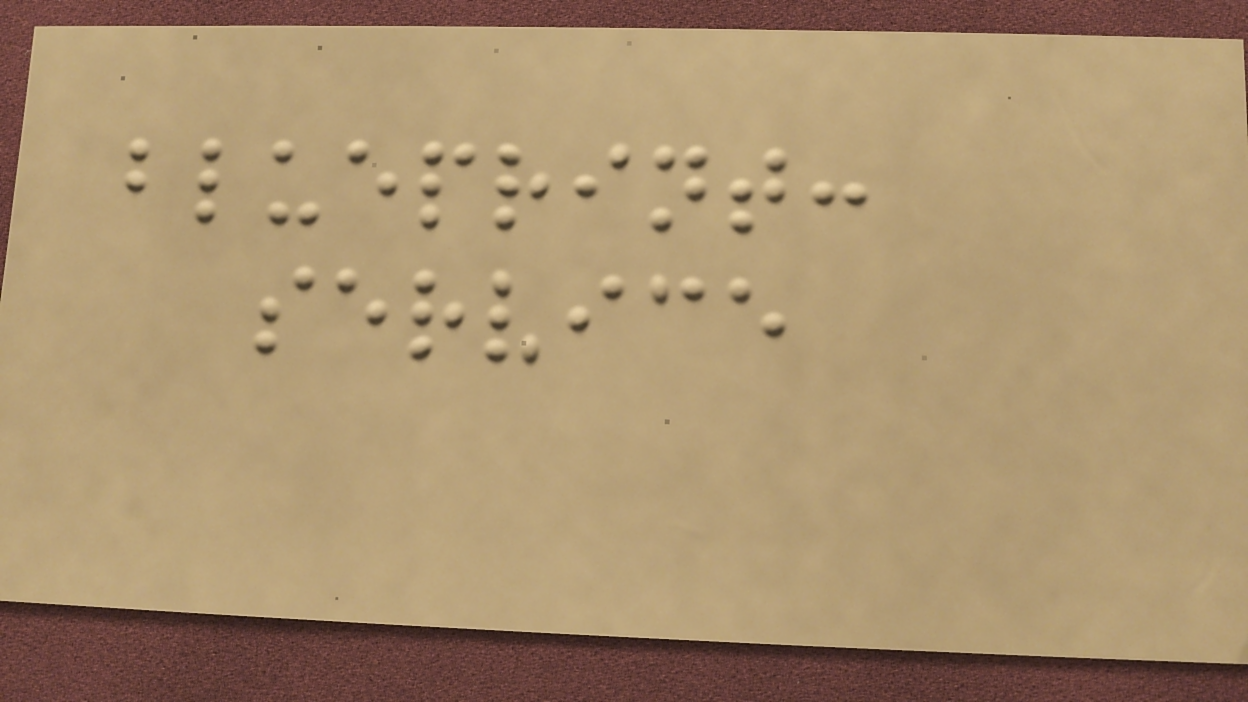blueprint:
service
